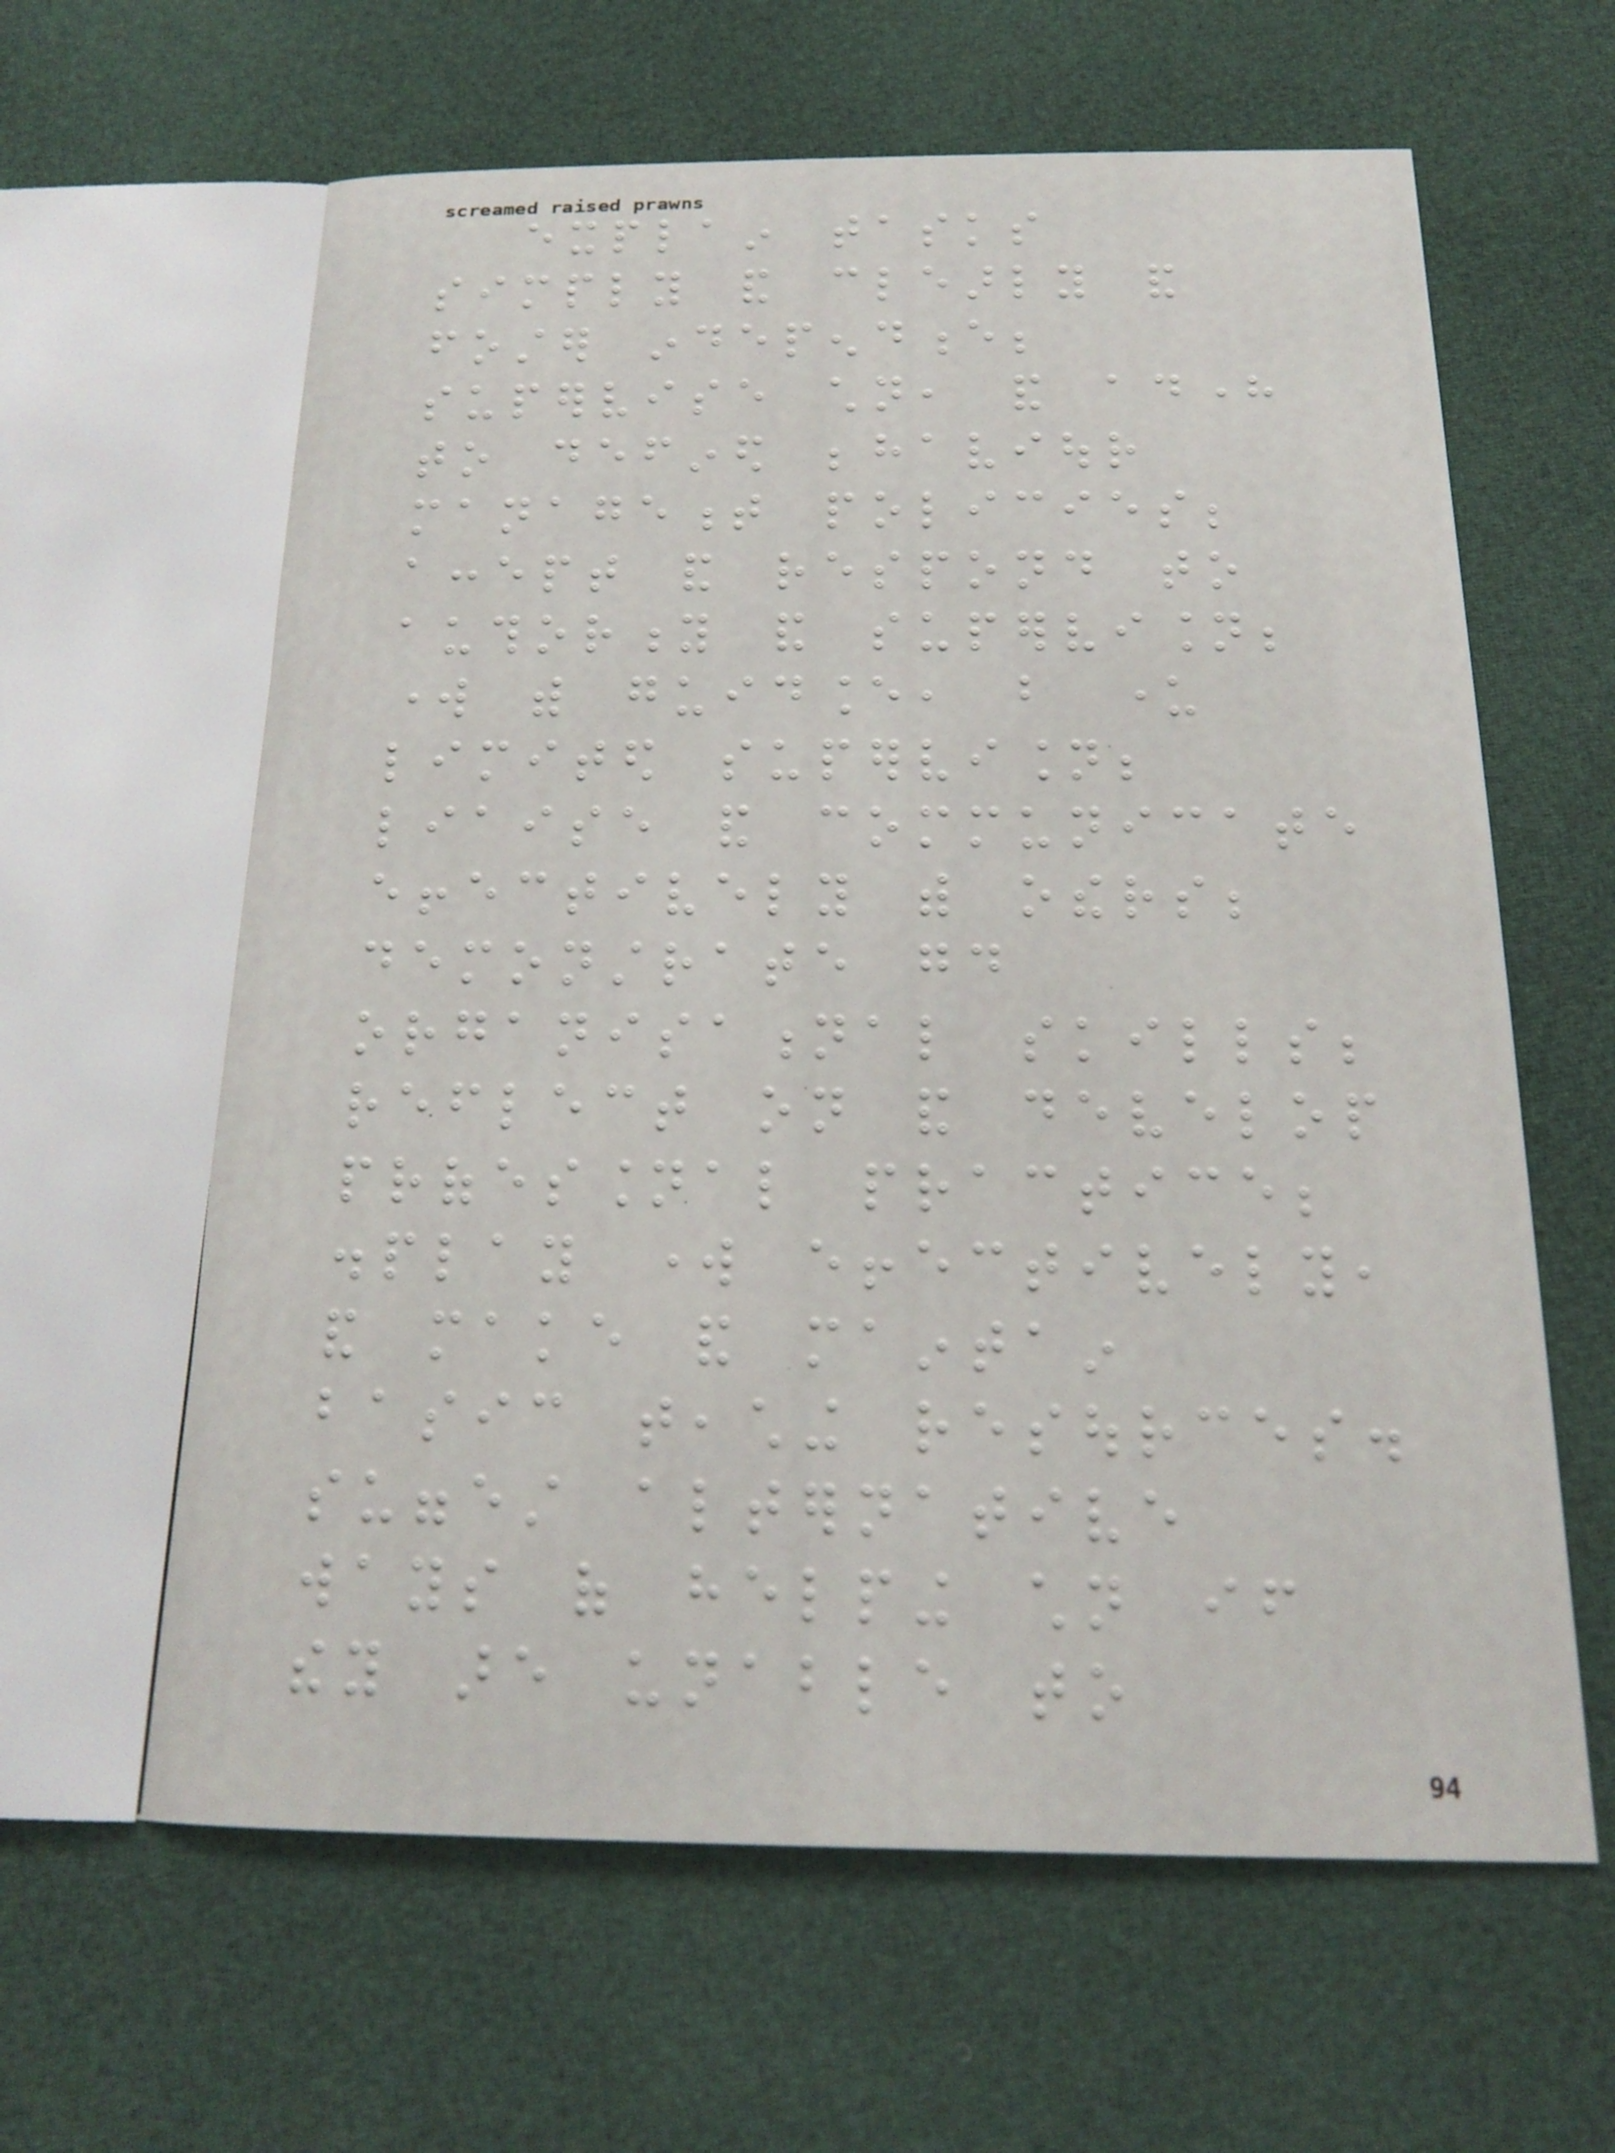explain tasks
simply and clearly and
foster independence;
supervise children, and adhere
to defined behaviour
management policies;
accept and respond to
authority and supervision;
work with guidance, but under
limited supervision;
liaise and communicate
effectively with others;
demonstrate good
organisational skills;
reflect on and develop
professional practice;
display work effectively,
and make and maintain
basic teaching resources.
suggest alternative
ways of helping children if
they are unable to
